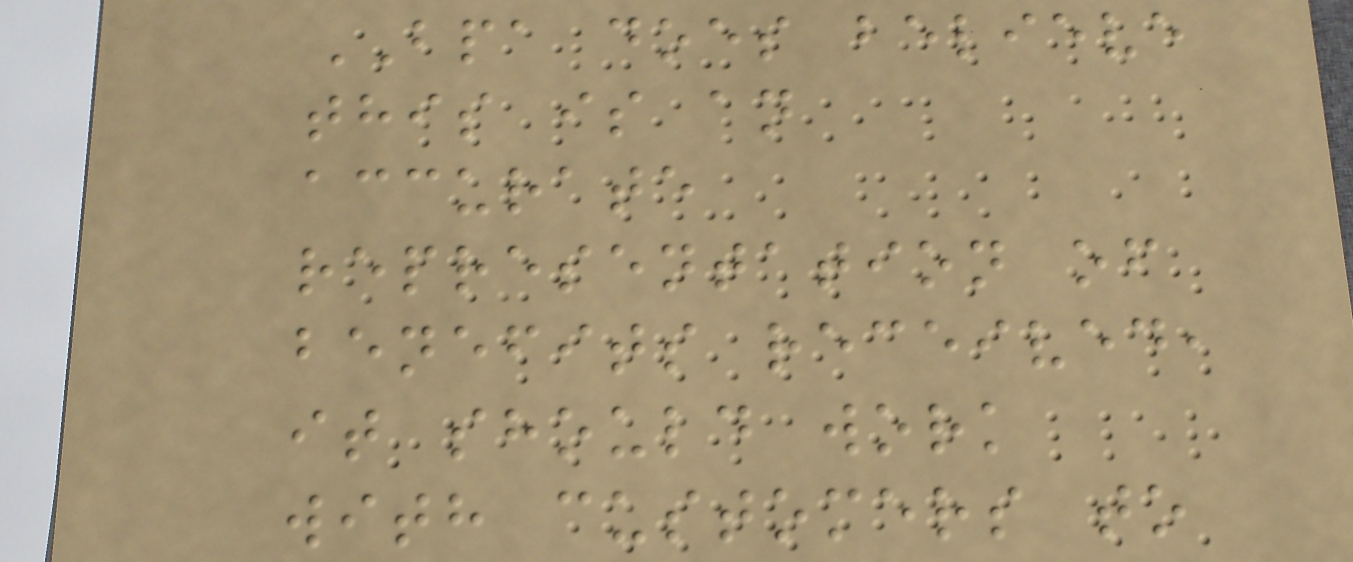BPA does believe
this is an
accurate
representation of
benefits received,
it should work
with customers to
